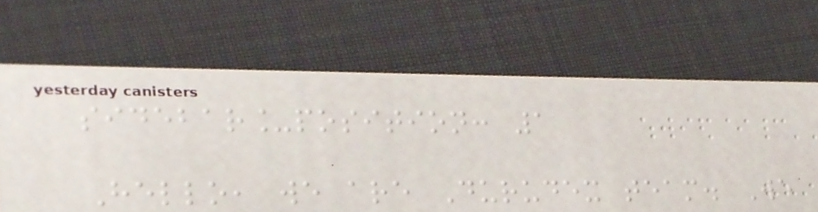sidebar_position: 1
Hello, we are Durudex team. We
